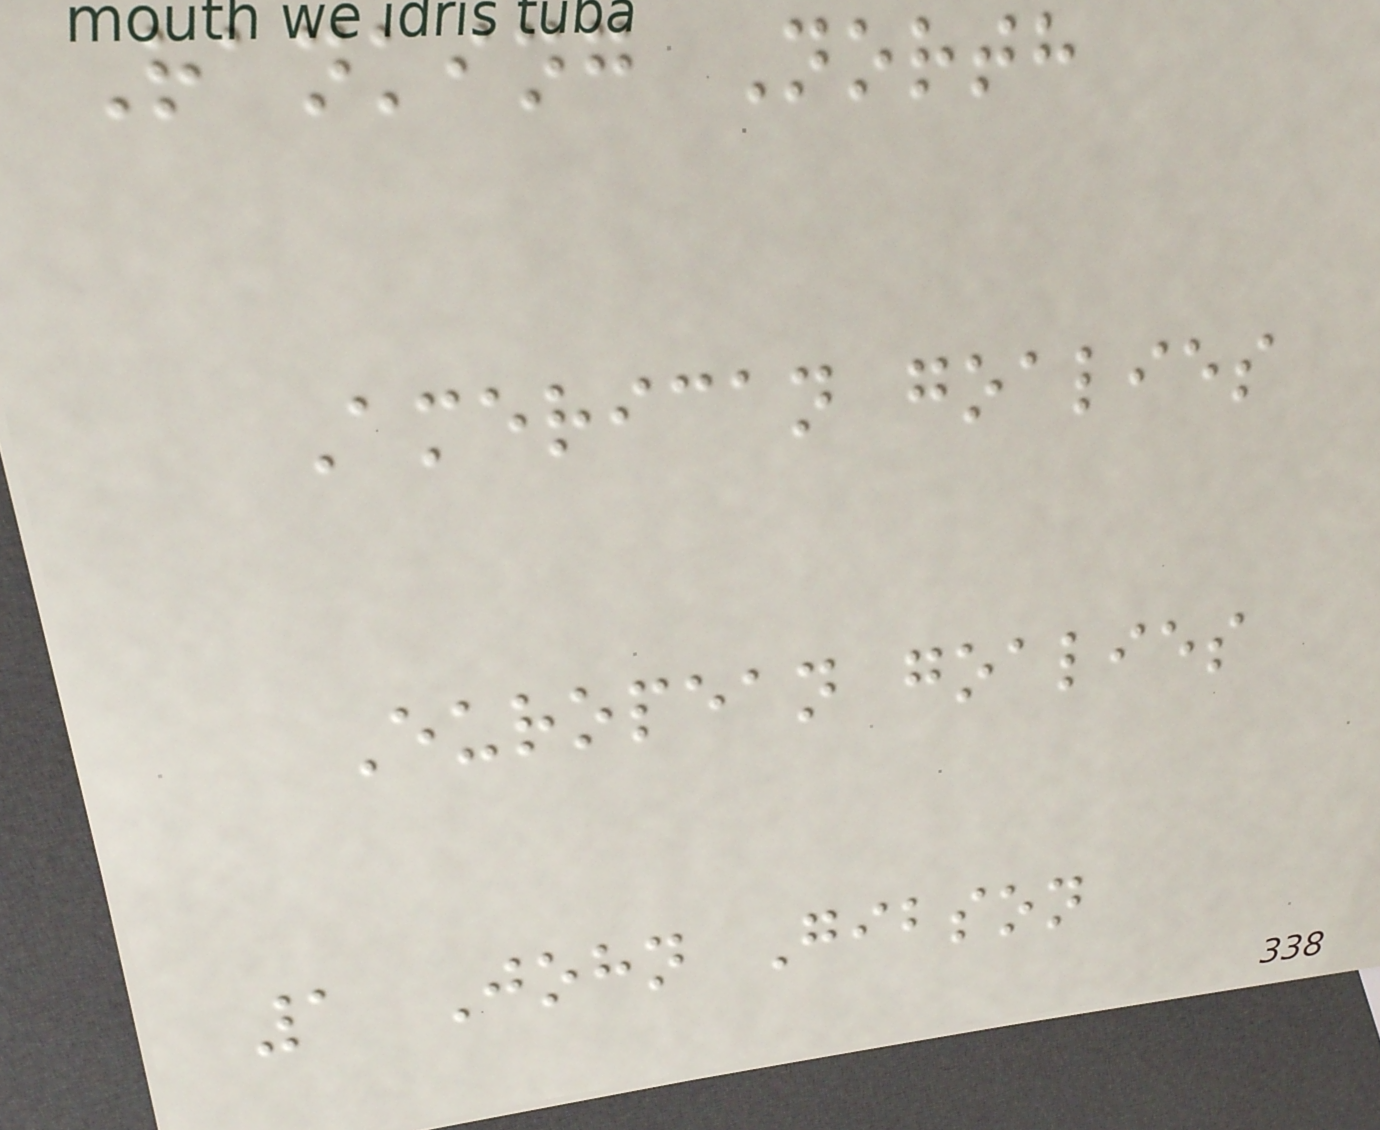Ranking North
American goalies
European goalies
1 John Gibson
